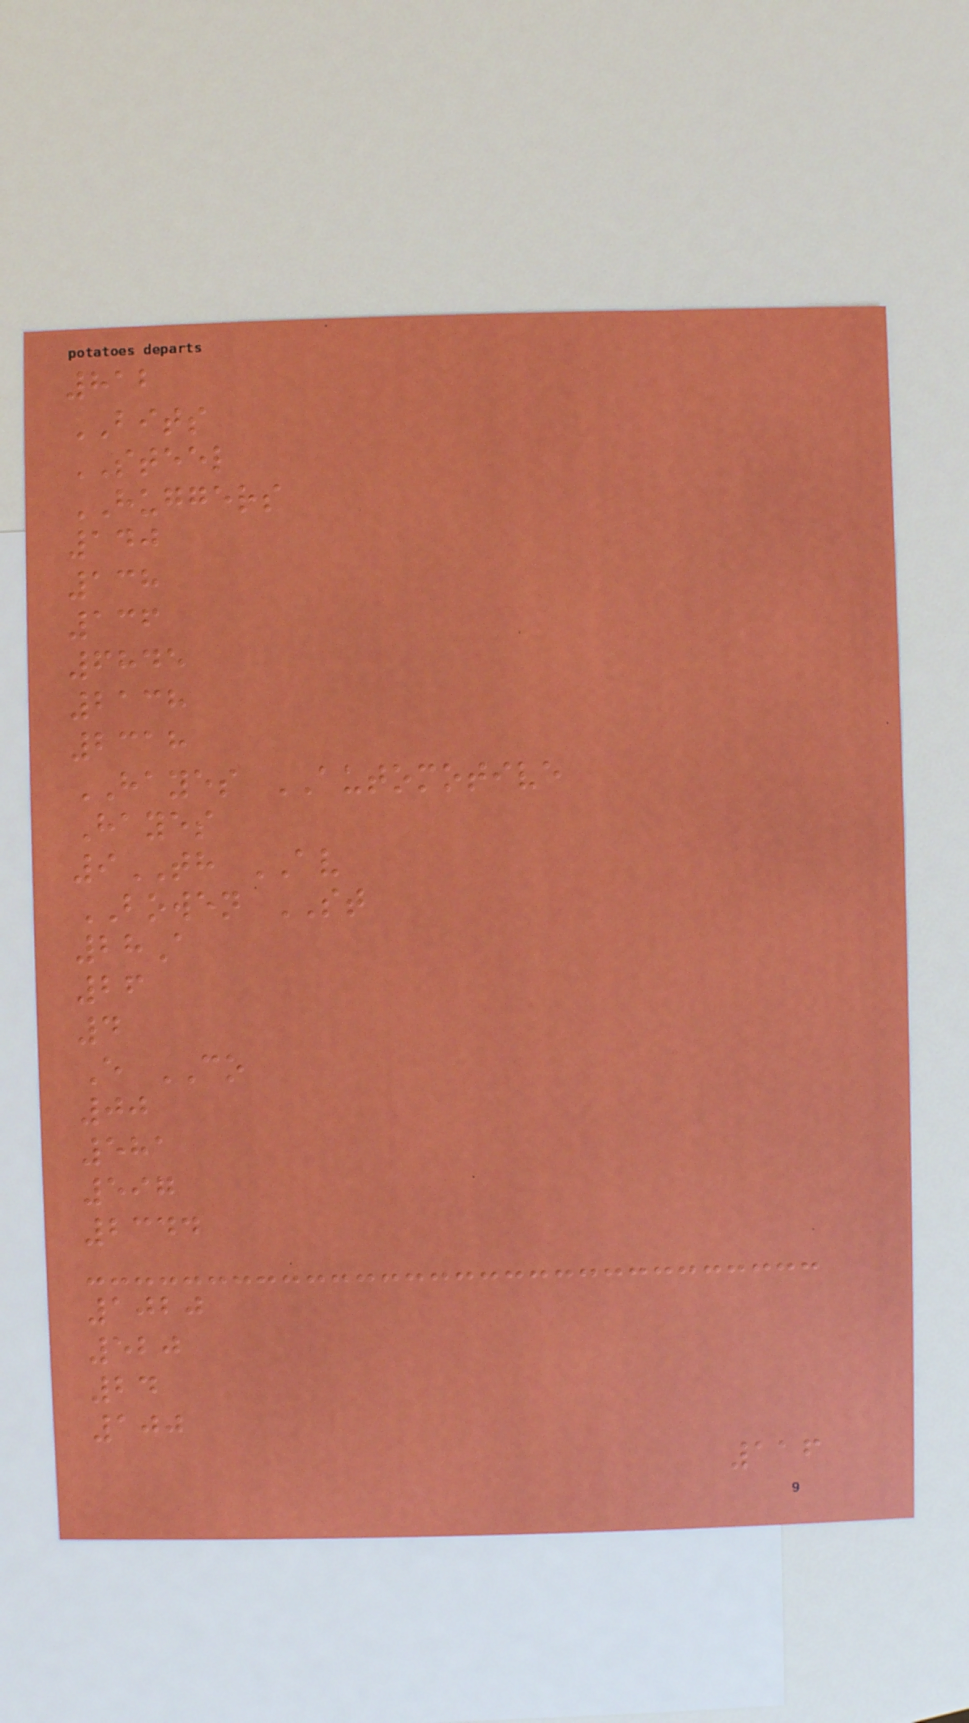812
BITS
STEEL
HUGGERS
140
138
136
6845
2138
2318
HAYES AUTOMOTIVE
Hayes
9TH AV
BOWEN ST
28A
26
4
E CO
00
581
597
2344
1020
520
24
100
116
